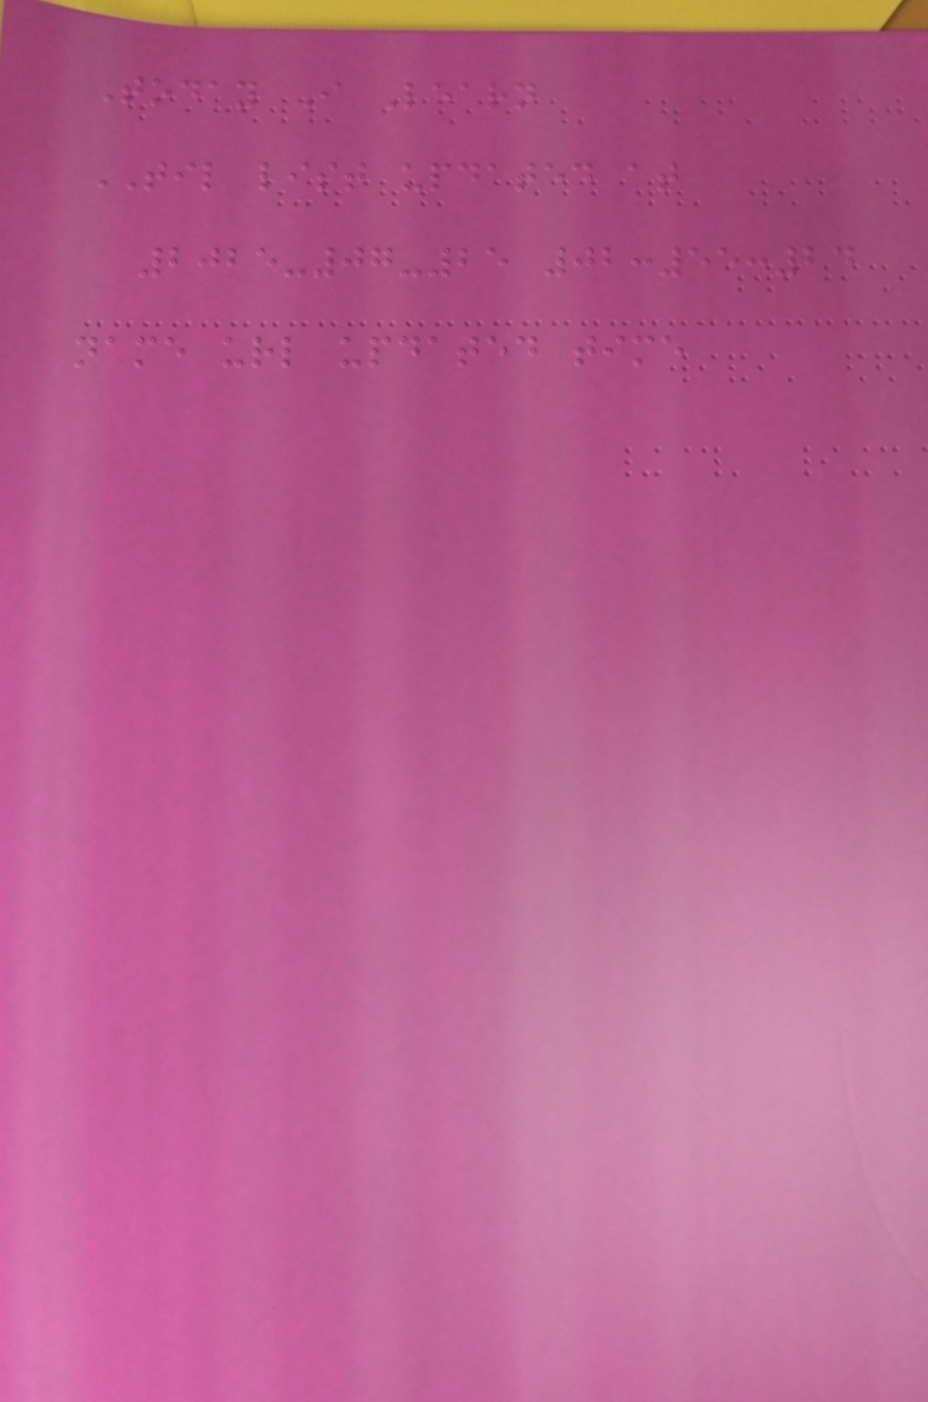Today I Learn
TIL list updated at
2025-07-25 02:55:24
name url updated time
